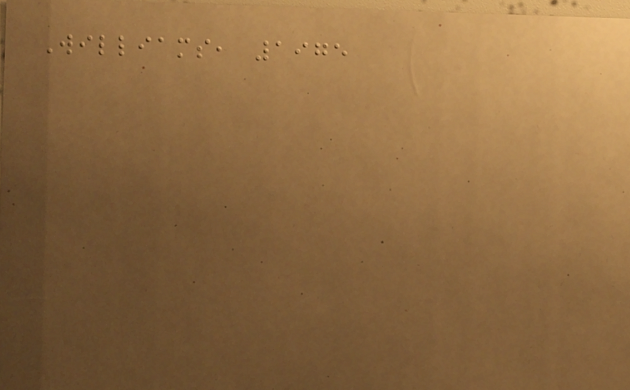Williams, 1975
